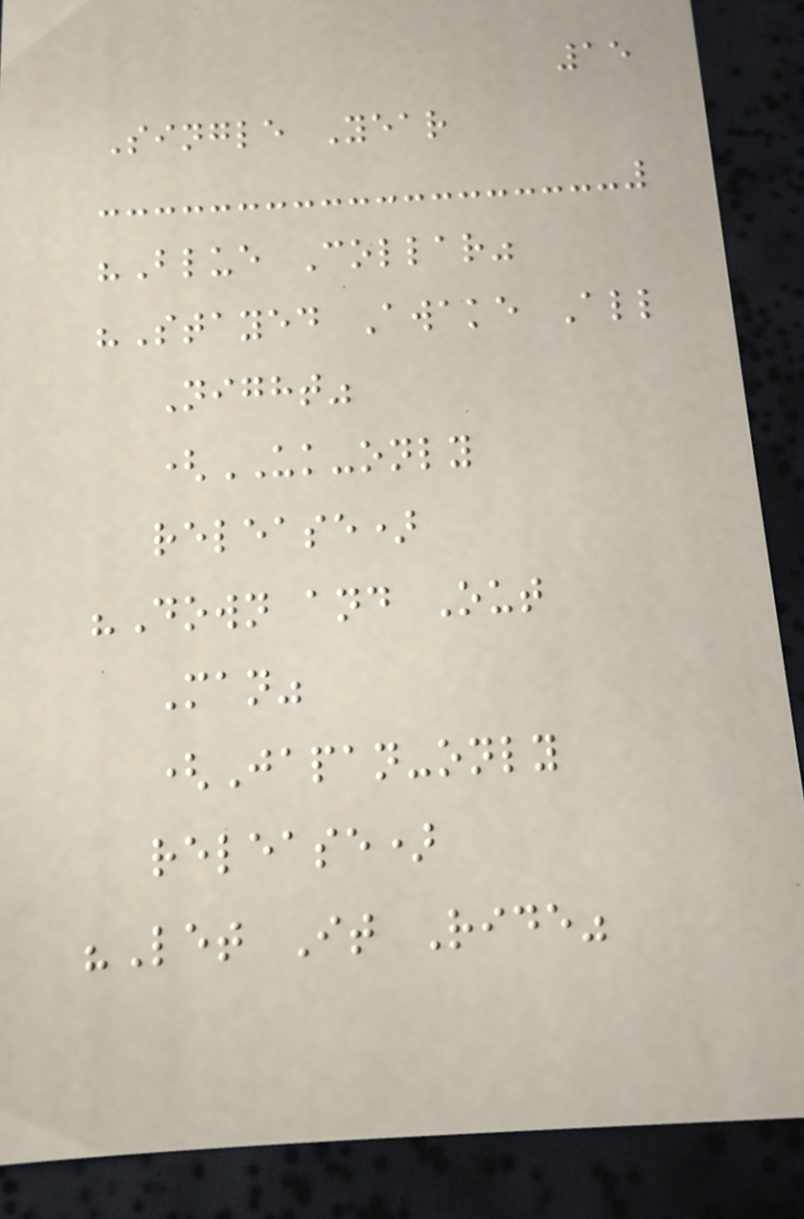15
Single Year
"Blue Collar"
"Stayed Awake All
Night"
(UK-only
release)
"Down and Out
Man"
(Japan-only
release)
"Let It Ride"
